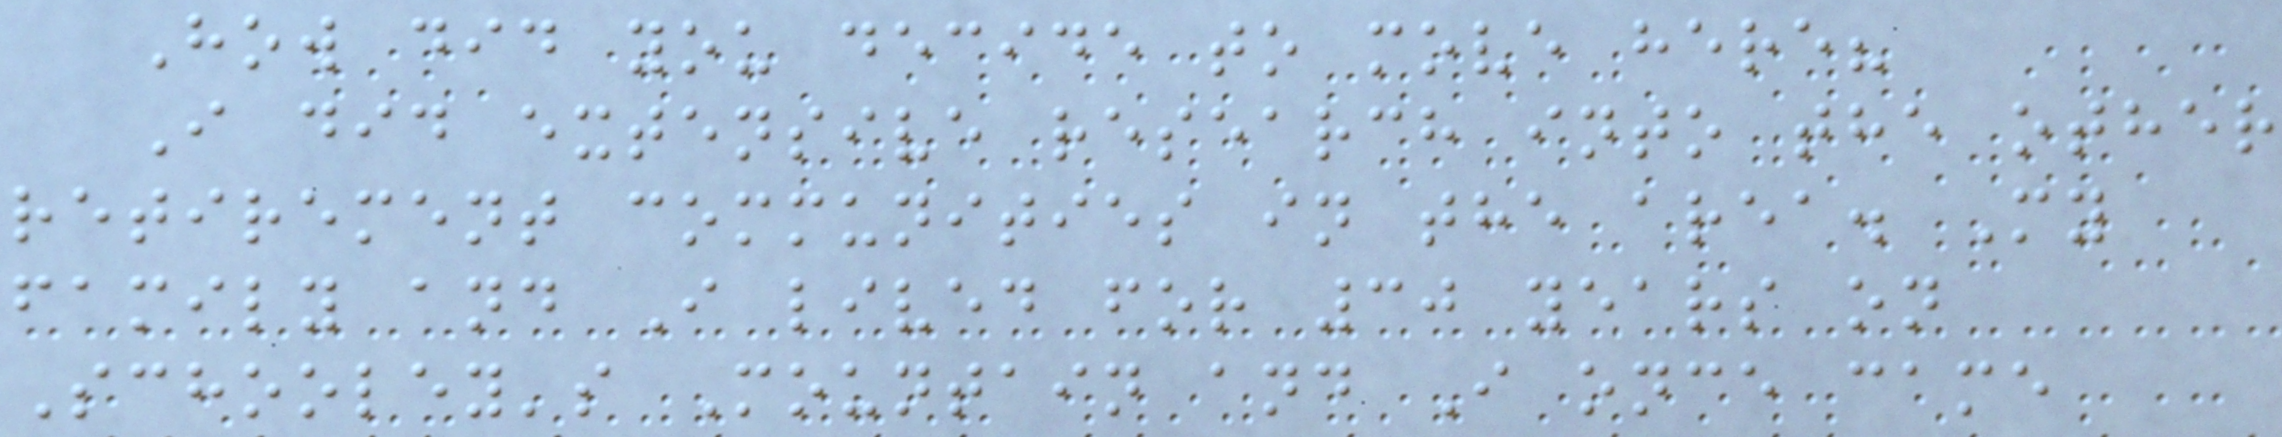How did you decide to move here?
I did extensive research into the other
retirement communities in the area. My
family and I lived for 30 years on
Schooley's Mountain and I once came
